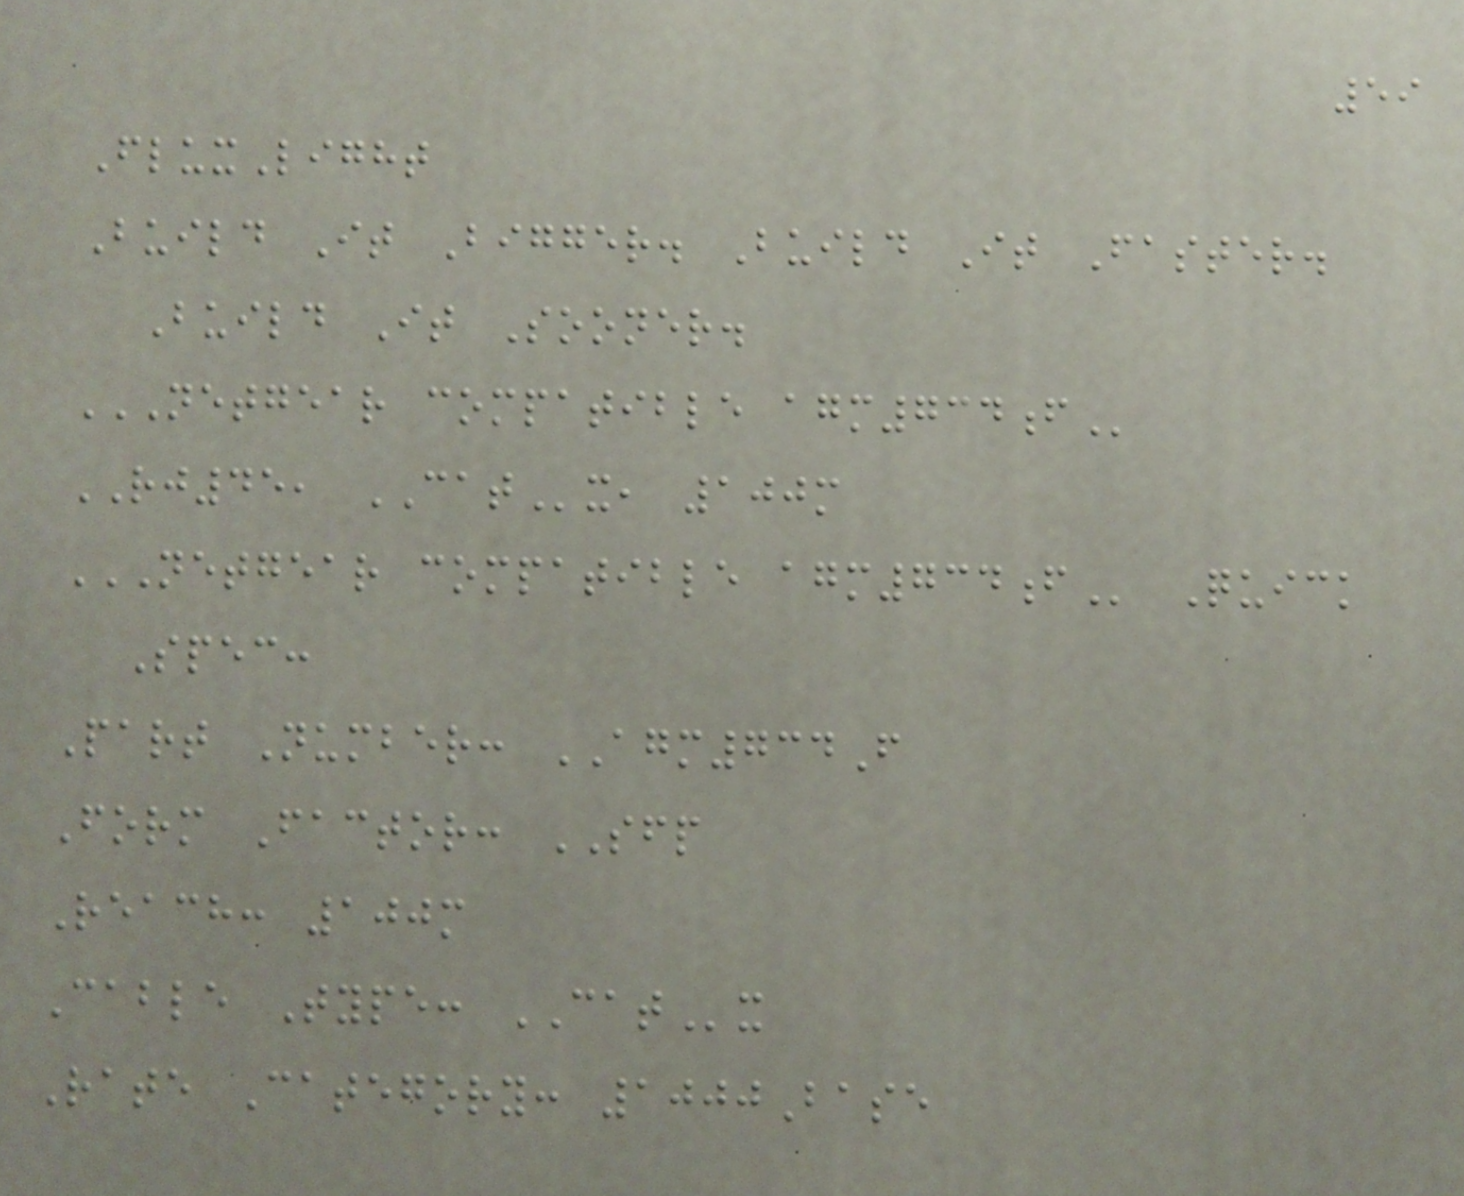59
FluxLight
Build It Bigger. Build It Faster.
Build It Sooner.
NETGEAR COMPATIBLE AGM734F
RJ45, CATx, 100m
NETGEAR COMPATIBLE AGM734F Quick
Spec:
Part Number: AGM734F
Form Factor: SFP
Reach: 100m
Cable Type: CATx
Rate Category: 1000Base
